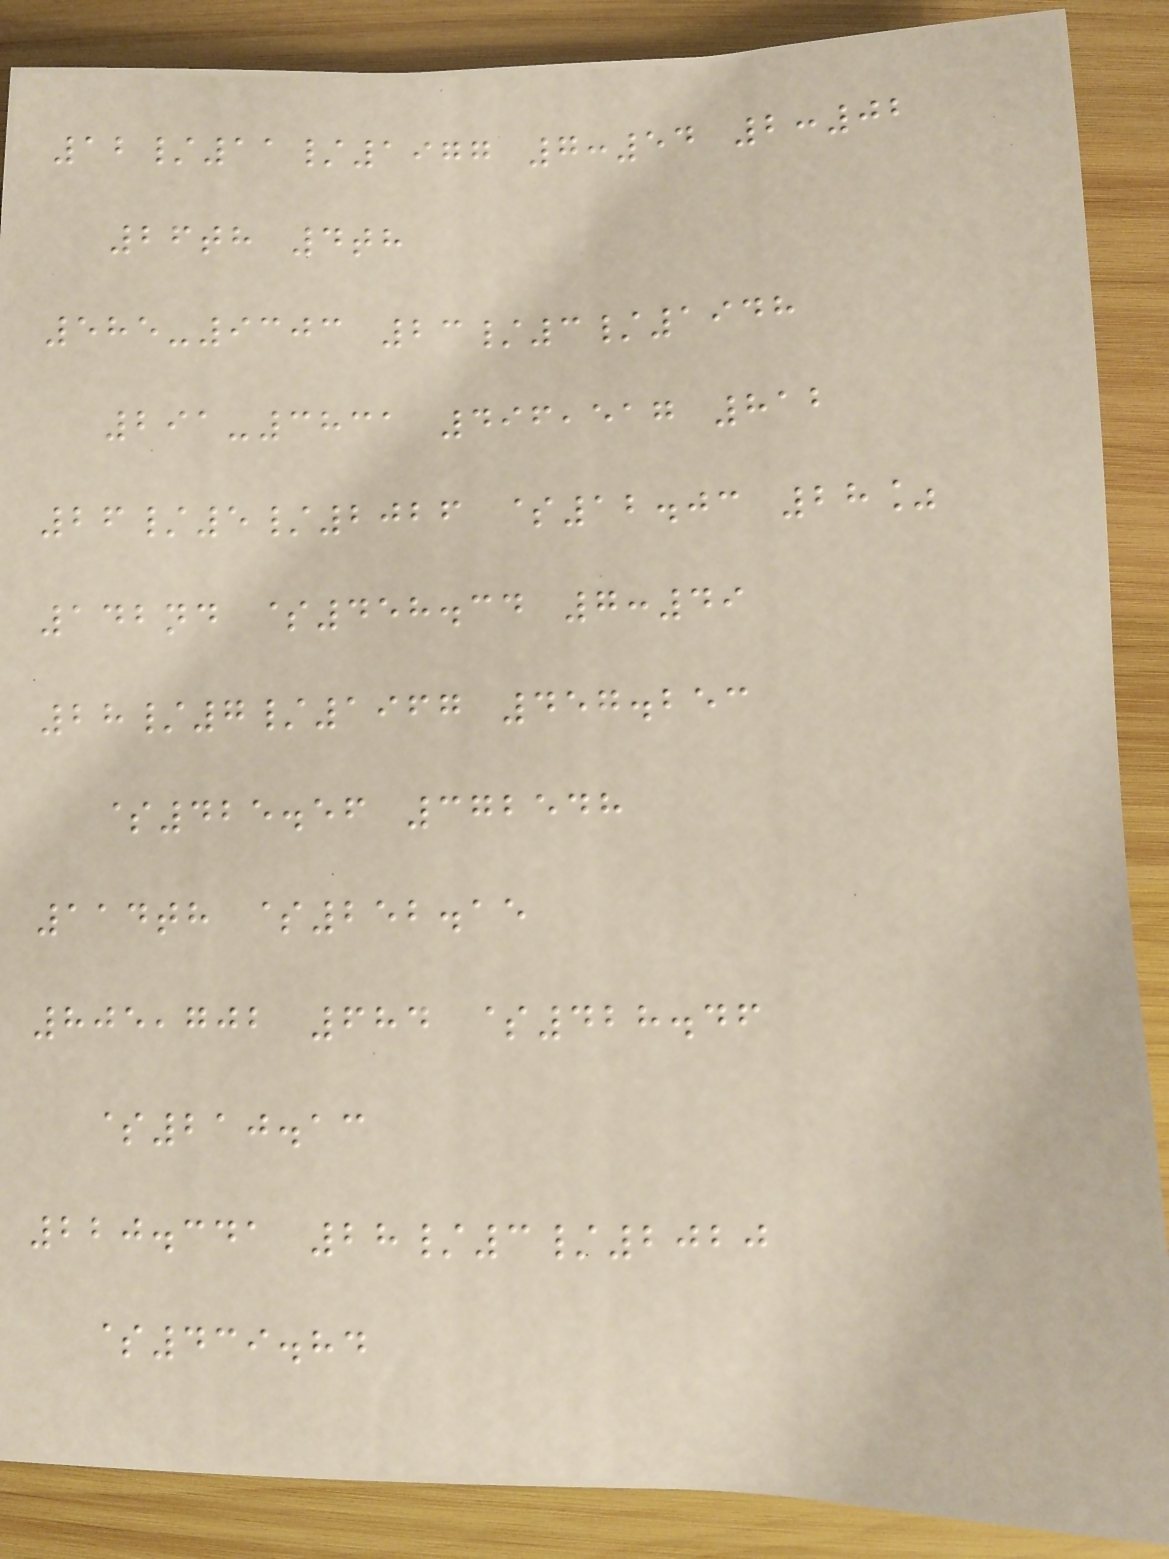12/11/1977 7:54 2:02
26th 4th
585-9303 23/3/1948
291-3831 496,517 812
26/5/2026 $12.03 28%
142nd $458.34 7:49
28/7/1967 457.253
$425.56 372548
114th $252.15
805,702 684 $428.46
$210.13
220.341 28/3/2020
$439.84
